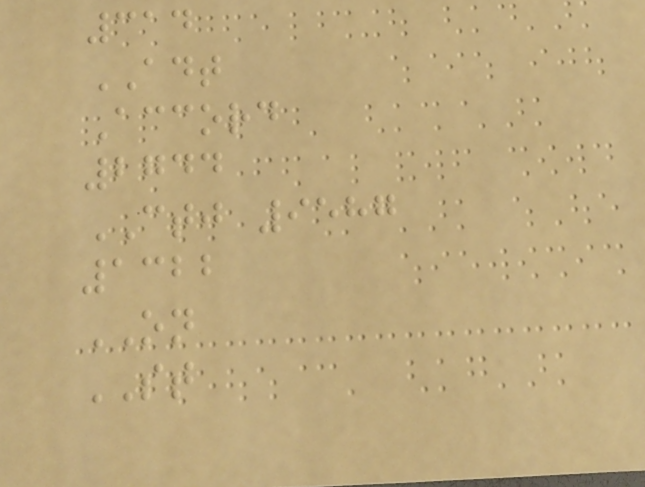314
ADT
Accord
2744
CTJ 9587
1322
ON
ST
